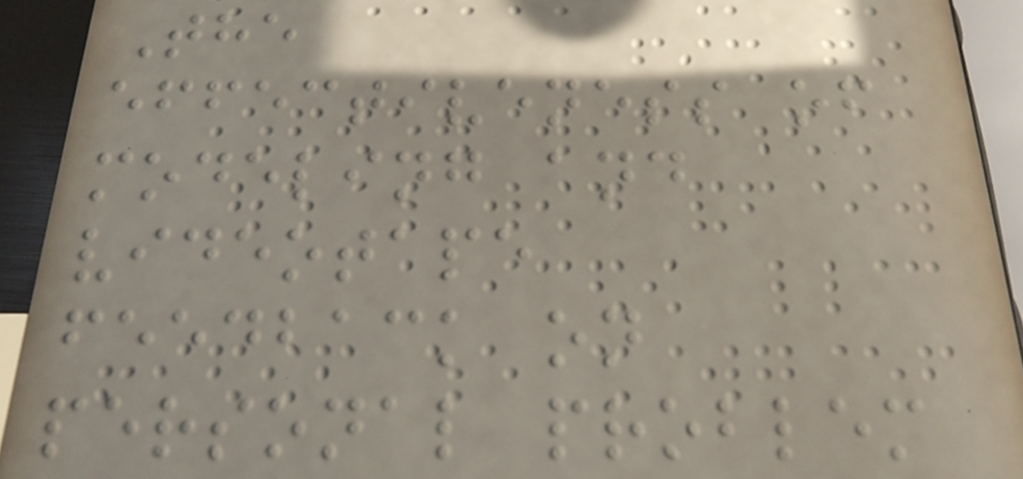The
effectiveness of
modeling and
videotape
feedback on
personal problem
